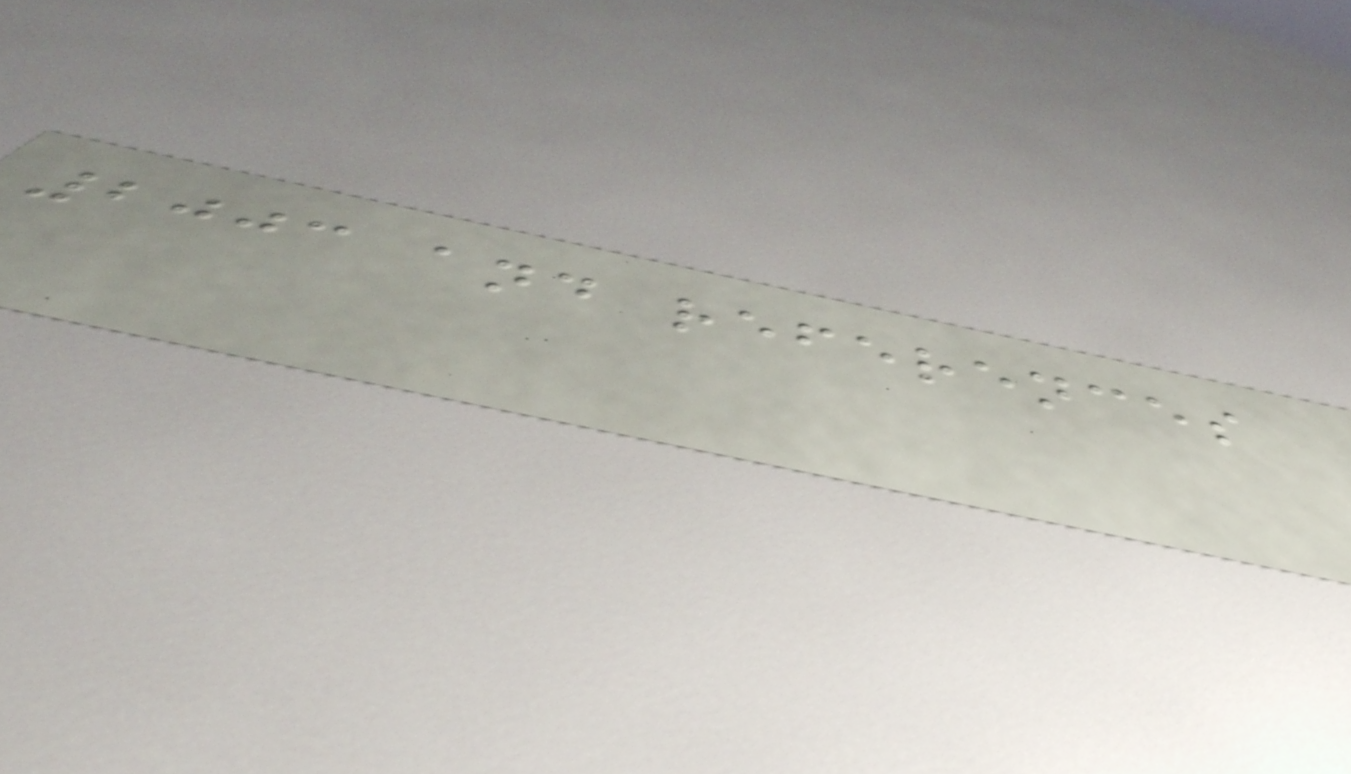2003 and references
